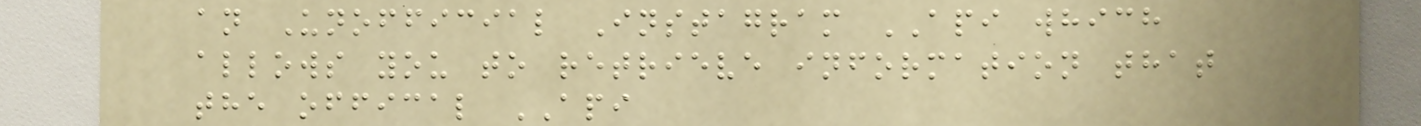an Unofficial Instagram API which
allows you to retrieve information that
the offical API
